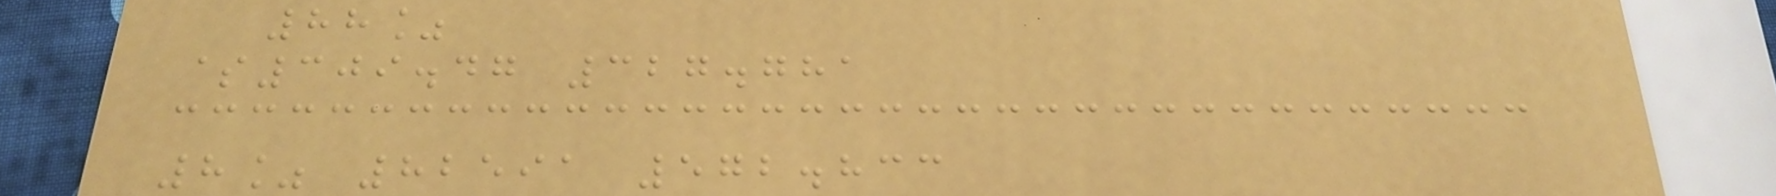88%
$309.47 327.781
8% 82591 572.833
